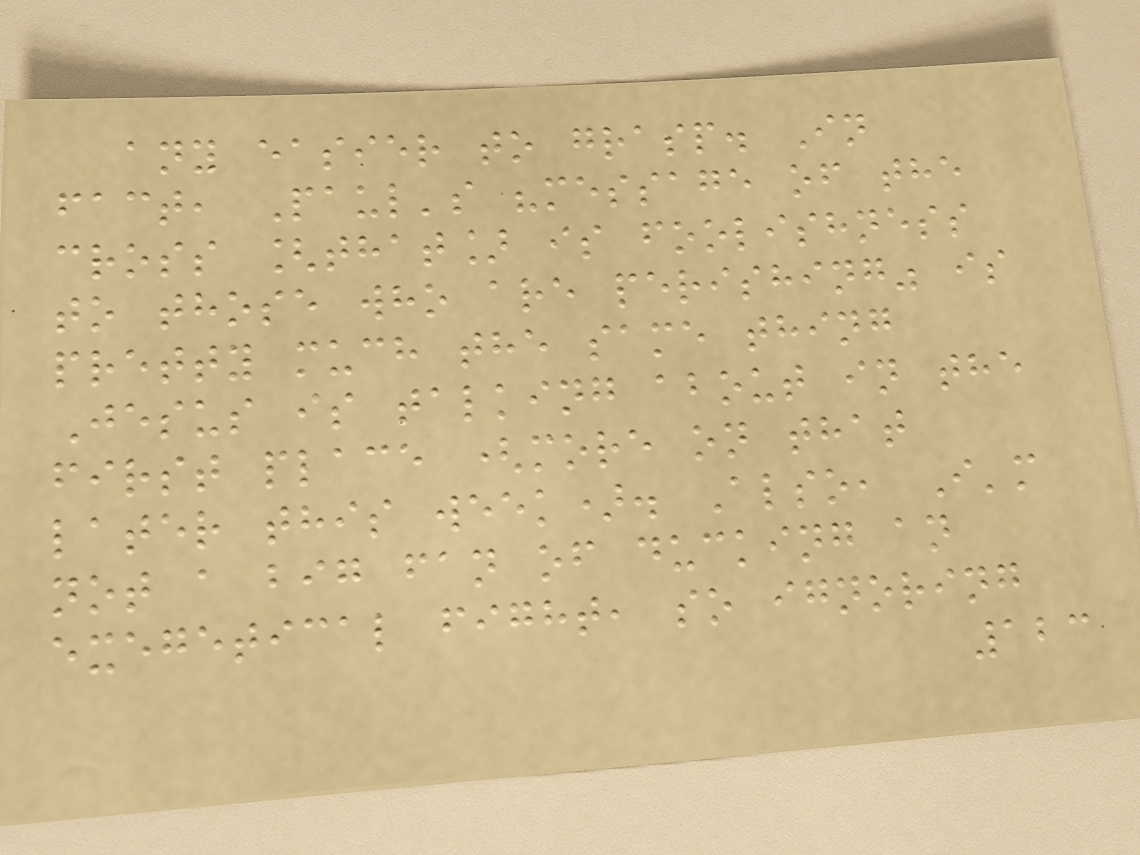any easier to grasp. In
fact, Paul's "message of the
cross [that] is foolishness
to those who are perishing" is
pretty much the same thing
Jesus is talking about in the
first place (more on that
later this week). Also, I'm
not a big fan of ducking an
exegetical fight, so ignoring
123
